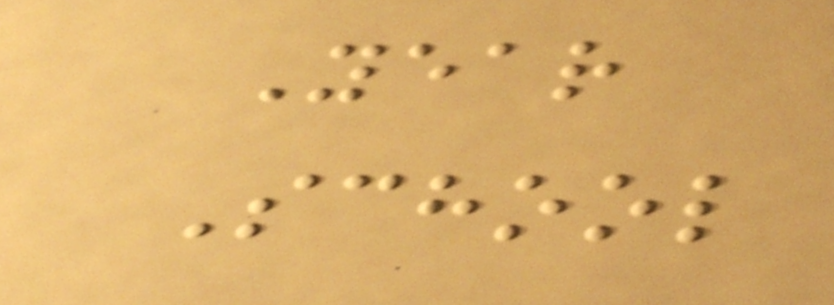Year
School
